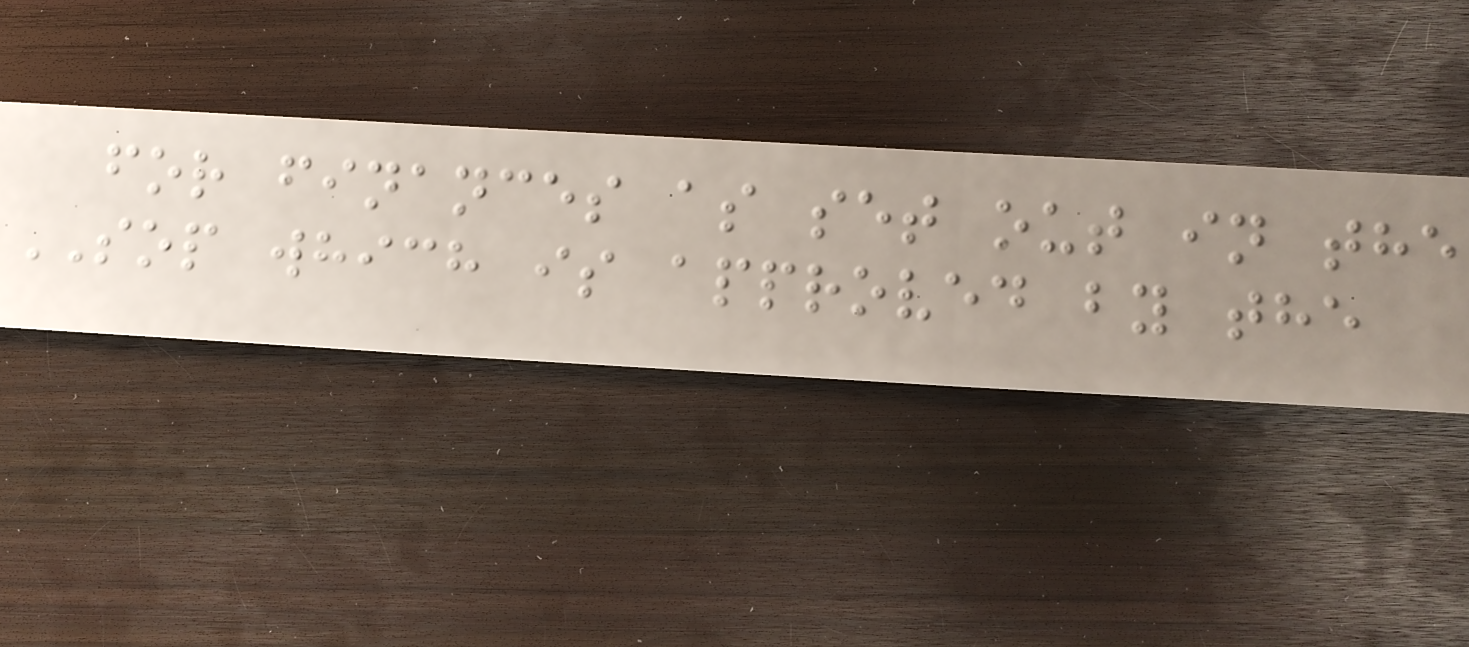for finances as set out in the
SOP which is approved by the
